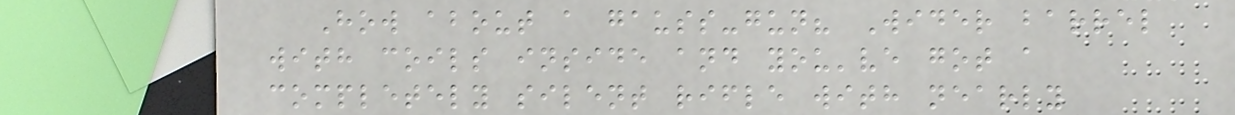How about a gauss-gun? Wider barrel
with coils inside and you've got a
completely silent rifle with nearly
